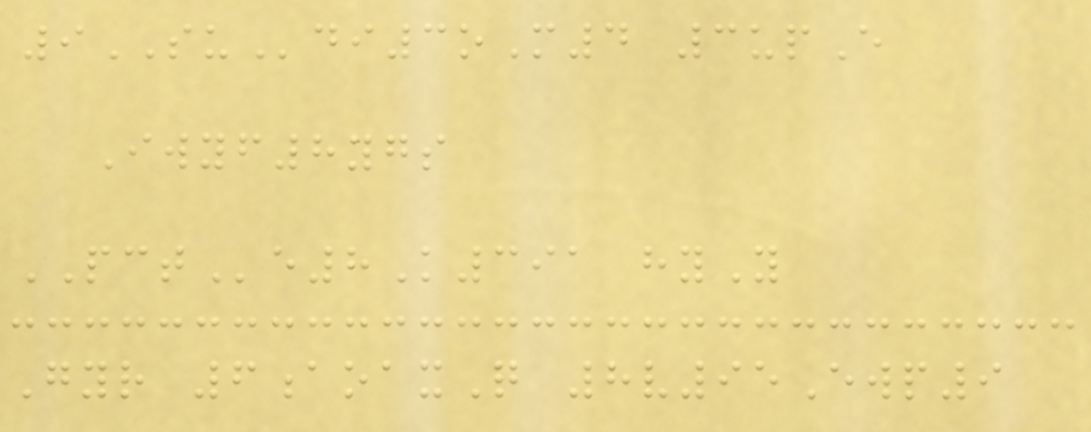9SUdi3oM4 3upE
Iwyf8ygs
PCTe8K391 hyY
Gyr 6aoaxQ 8v95Ewp9
